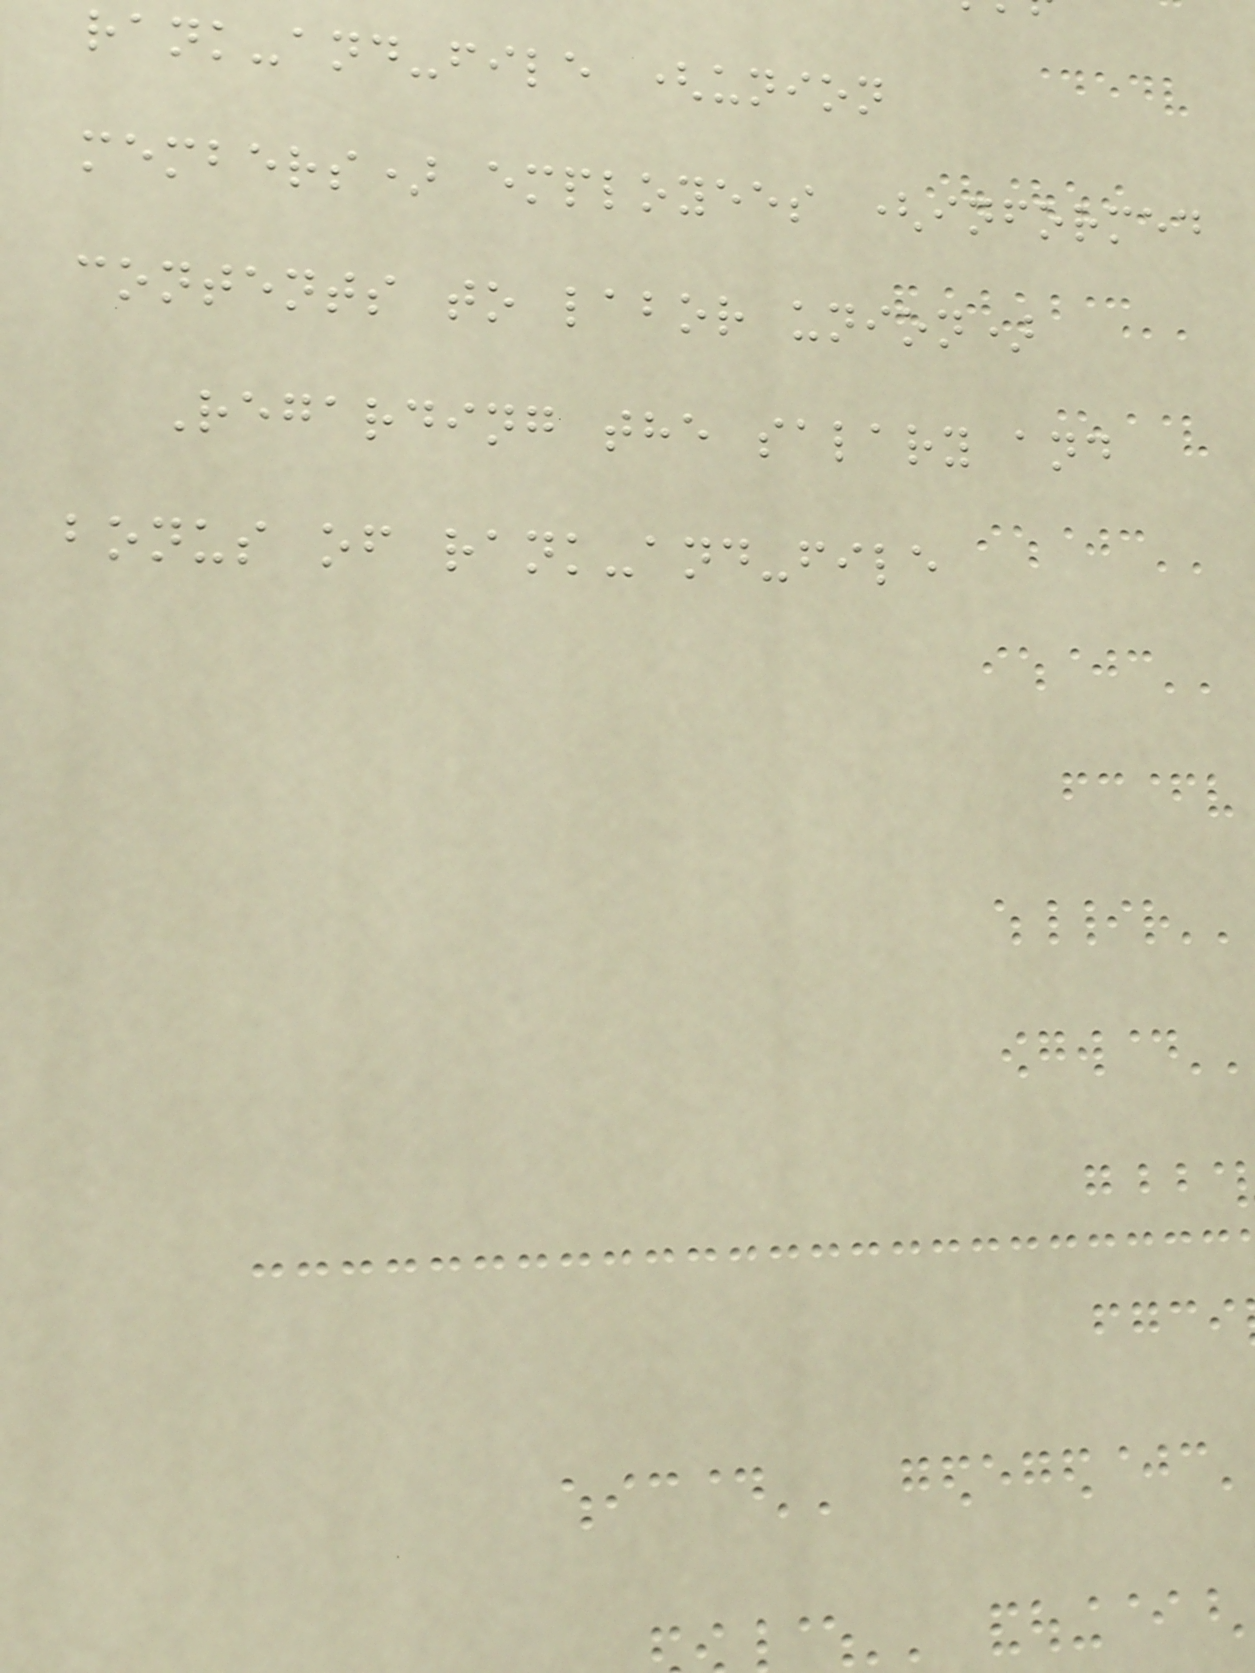rank-and-file (union
members) employees (informed
contents to labor union)
Regarding the salary and
bonus of rank-and-file
